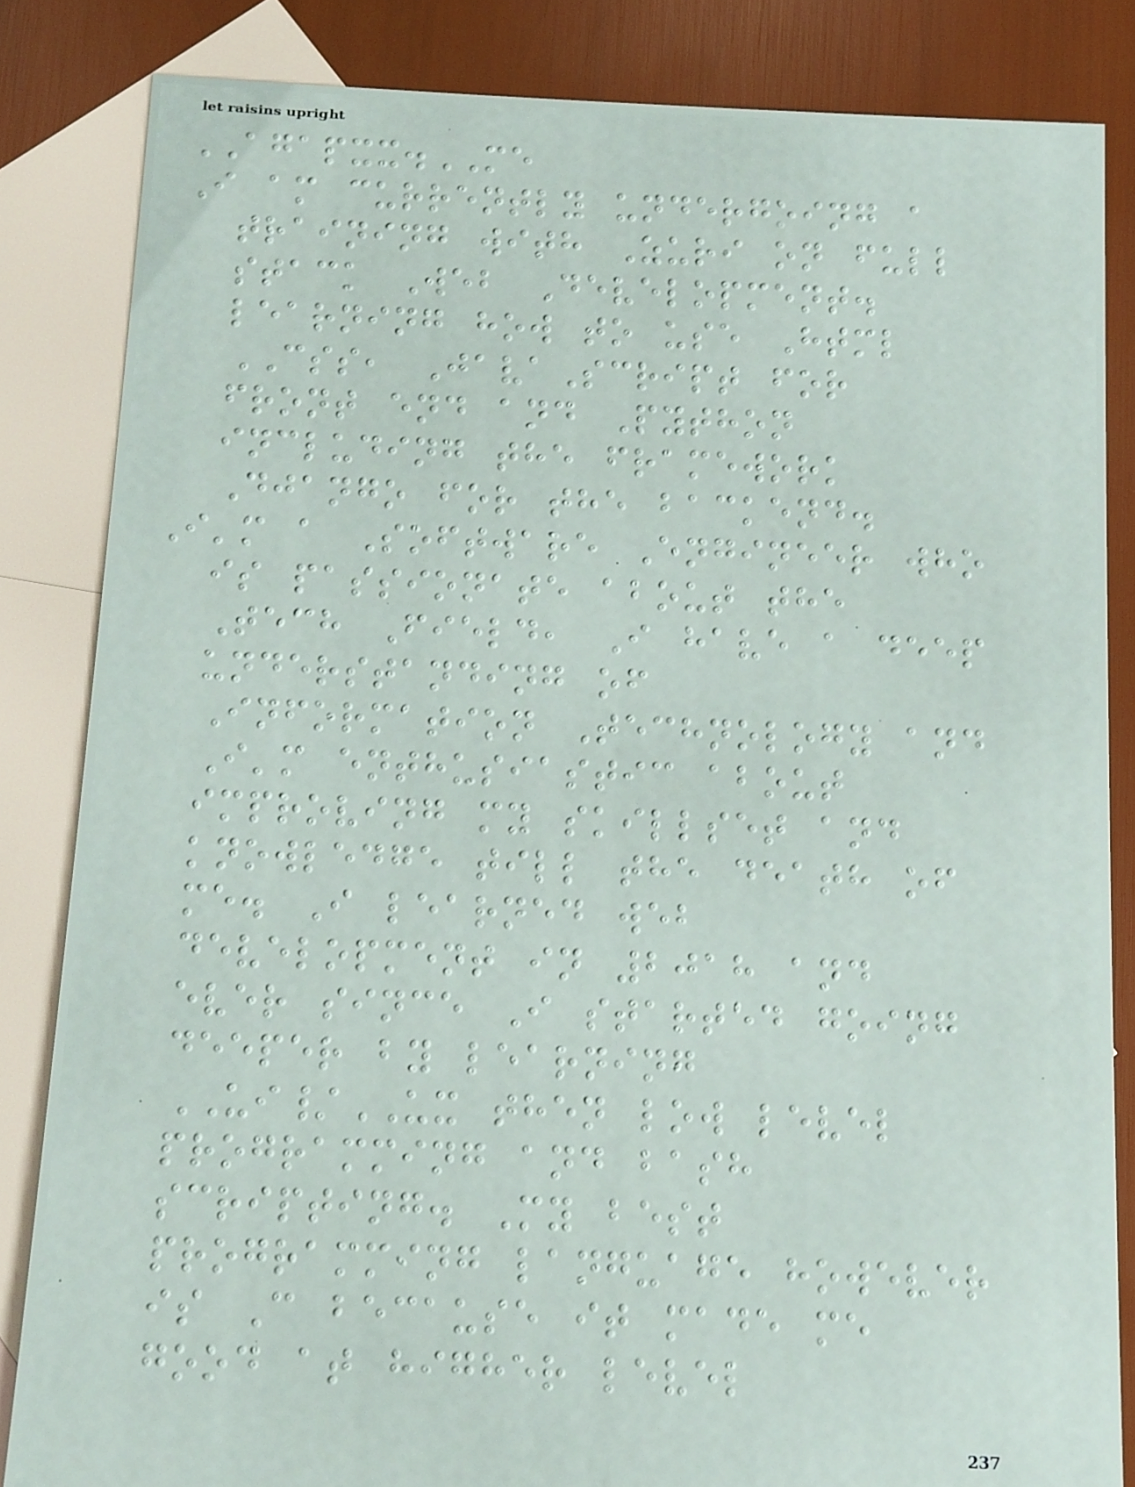AGAPXX.ME
I am currently undergoing a
training with Zuri on full
stack Web Development.
learning how to use Html
CSS, JavaScript for
front end and Python
including the framework
Django for the backend.
I'm a Software Engineer who
is passionate about the
Tech Field, I have a deep
understanding of
Information Technology and
I'm enthusiastic about
improving my skillset and
knowledge till the death of
me. I learned web
development in 2018 and
ever since I started going
deeper by learning
UI/UX then low level
programming and bash
scripting. My best
programming language however
is C because it made me
good at higher level
